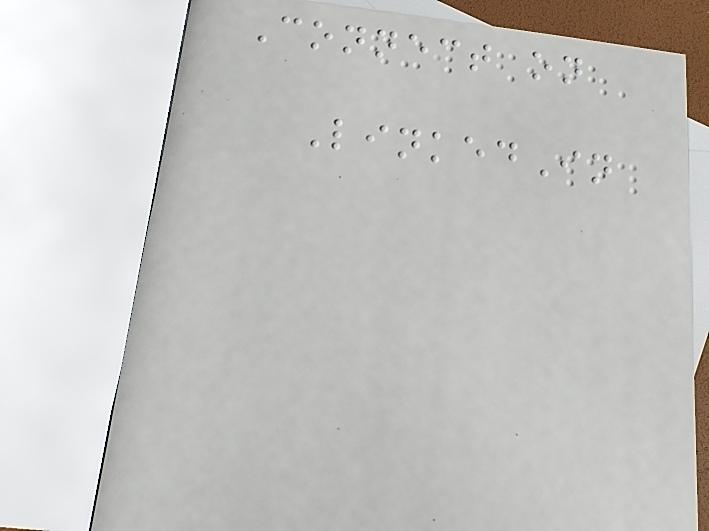Connect on
LinkedIn
